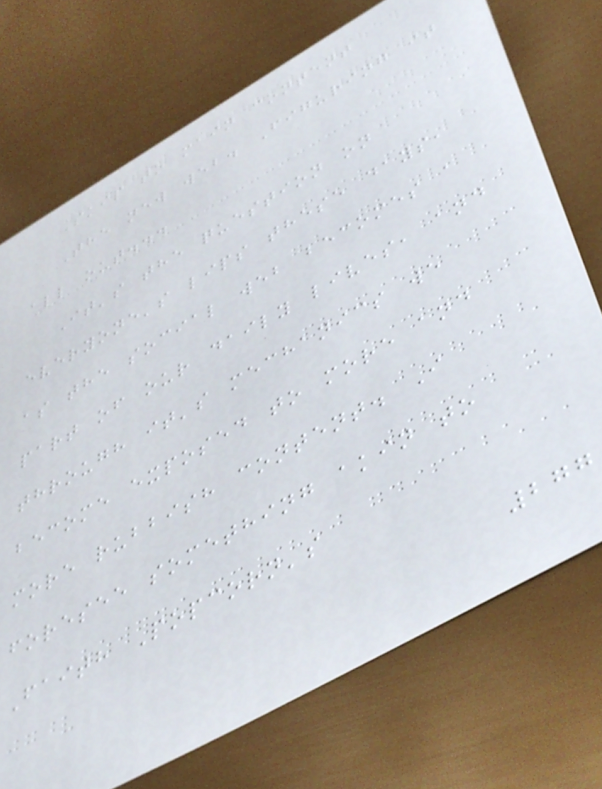Skip to main content
The new web. Figuring it
all out...
It's the question on
everyone's lips these days,
as the social web becomes a
part of our daily lives, and
through it's mechanics we
become exposed to more and
more rubbish content. I
foresee something akin to
Faith Popcorn's
277
